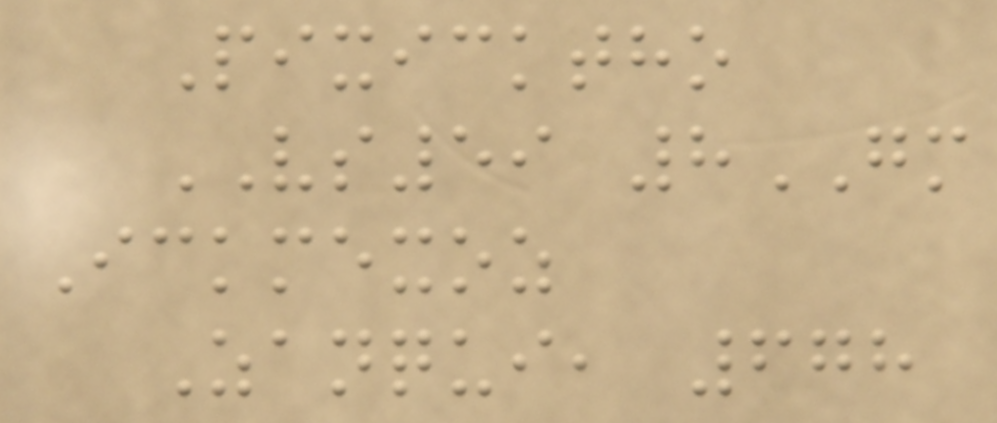Pixicktho
VS59 8GM
Ickmexoz
Zanqui, 678
